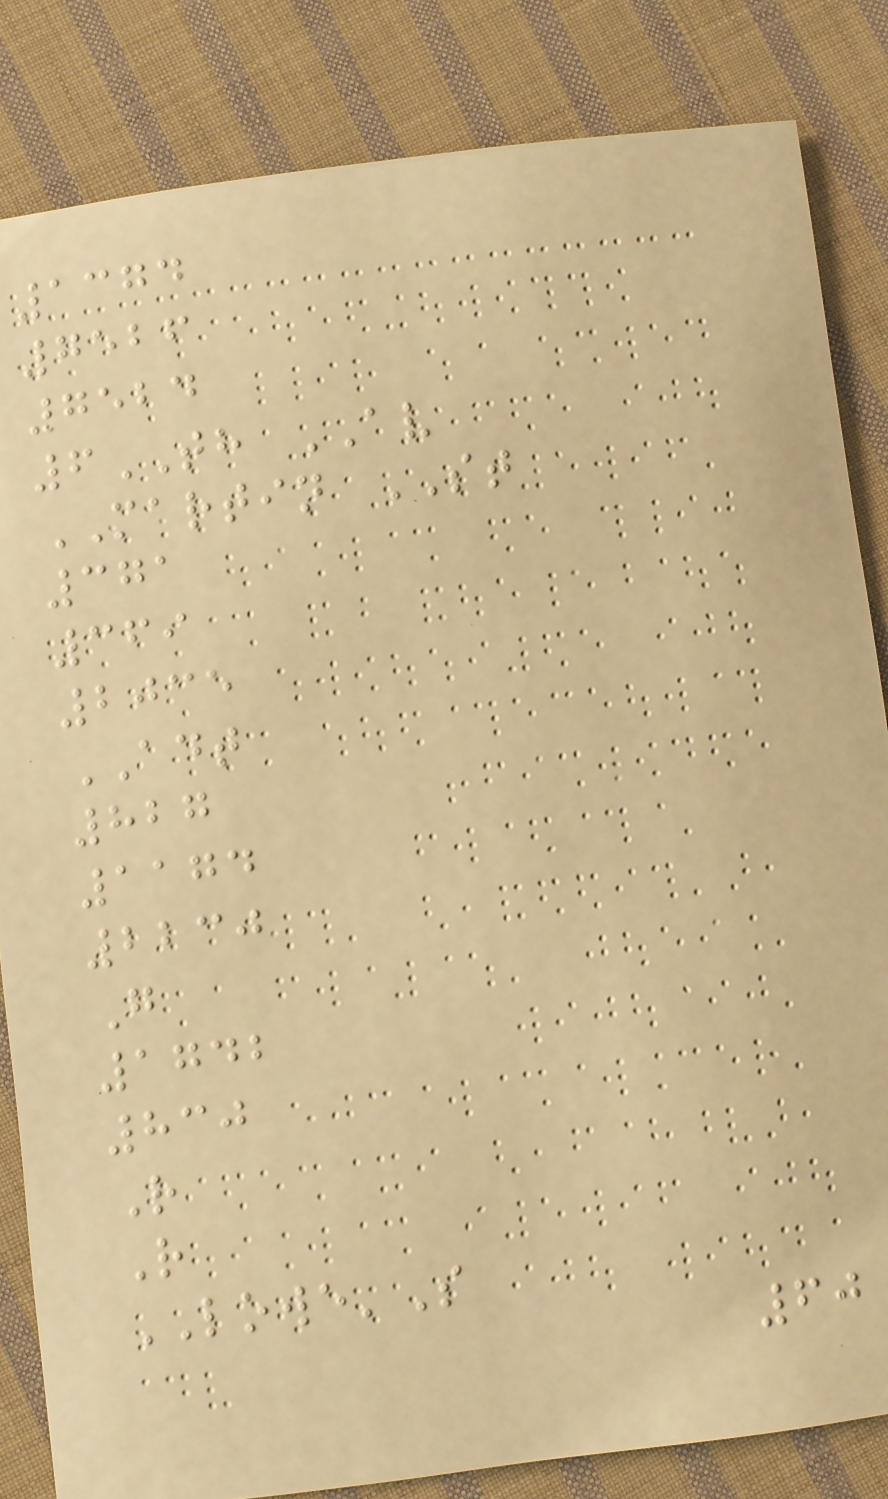1374
7526
7524
6TH AV
MARTIN ST
371
369
2035
ADT
827
1174
2230
G
1742
830
R
R
LOWE'S
60
